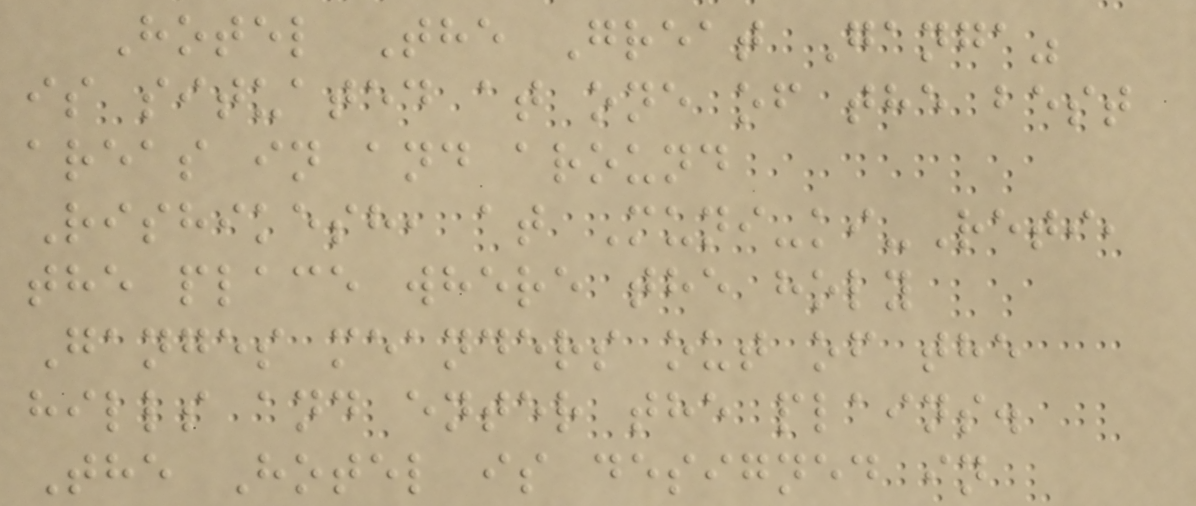Hotel The Great Ganga"
is situated at one of the best
areas in and around
Rishikesh, at Muni-ki-Reti,
the place where the holy
Ganges meanders out of the
hills and enter the plains.
The Hotel is designed in
